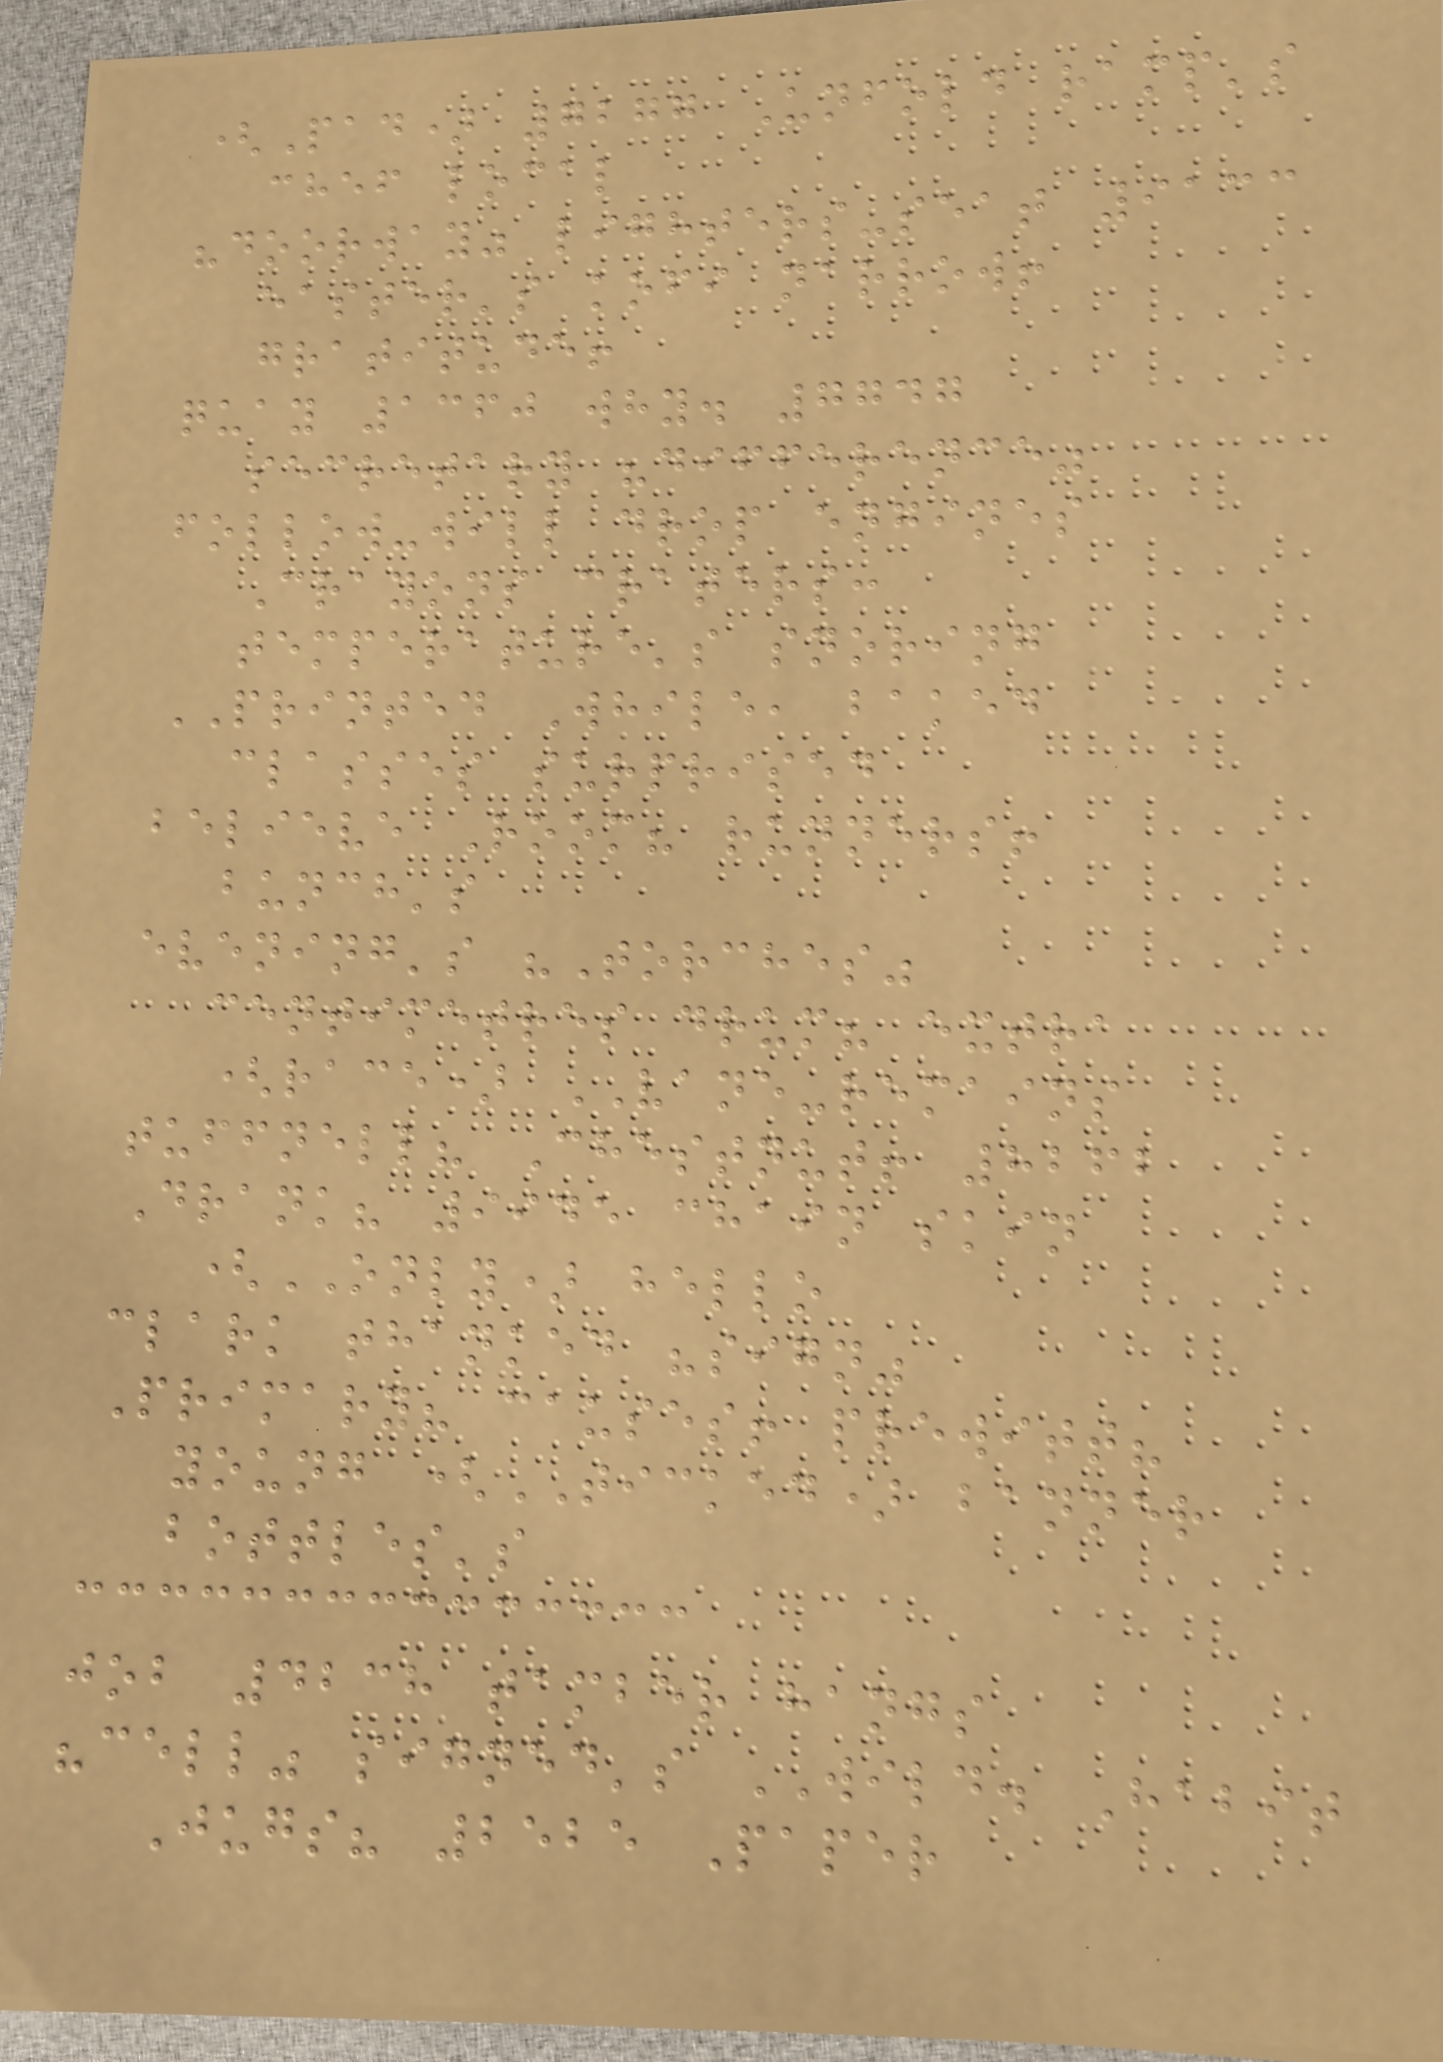(Pad) 7277 Unfold ramp's
chef local
"doorway" lighters-seat 9133
easter's kofi narrow!
gratitude!
quay 1360 why. 7747
secretary "difference"
follow-will drop engines
Crayons craters:
temperature's snoring
PRINTED While, baked
classes surprised
believe Room? runners!
bunch's
evening's "Torches"
centimetres drum? extra
(race) VANE-remains
tuffnell? Chestnut! 8262
Drank? 9945 chain skin
(ONLY) hello
clark thanked "sign"
Primary? causes! prewitt?
young (TICKED) banner
bottles's
job 4238 tamber hangs
"cell" signed's WILD. Habit
Jugs? 2525 Paper
